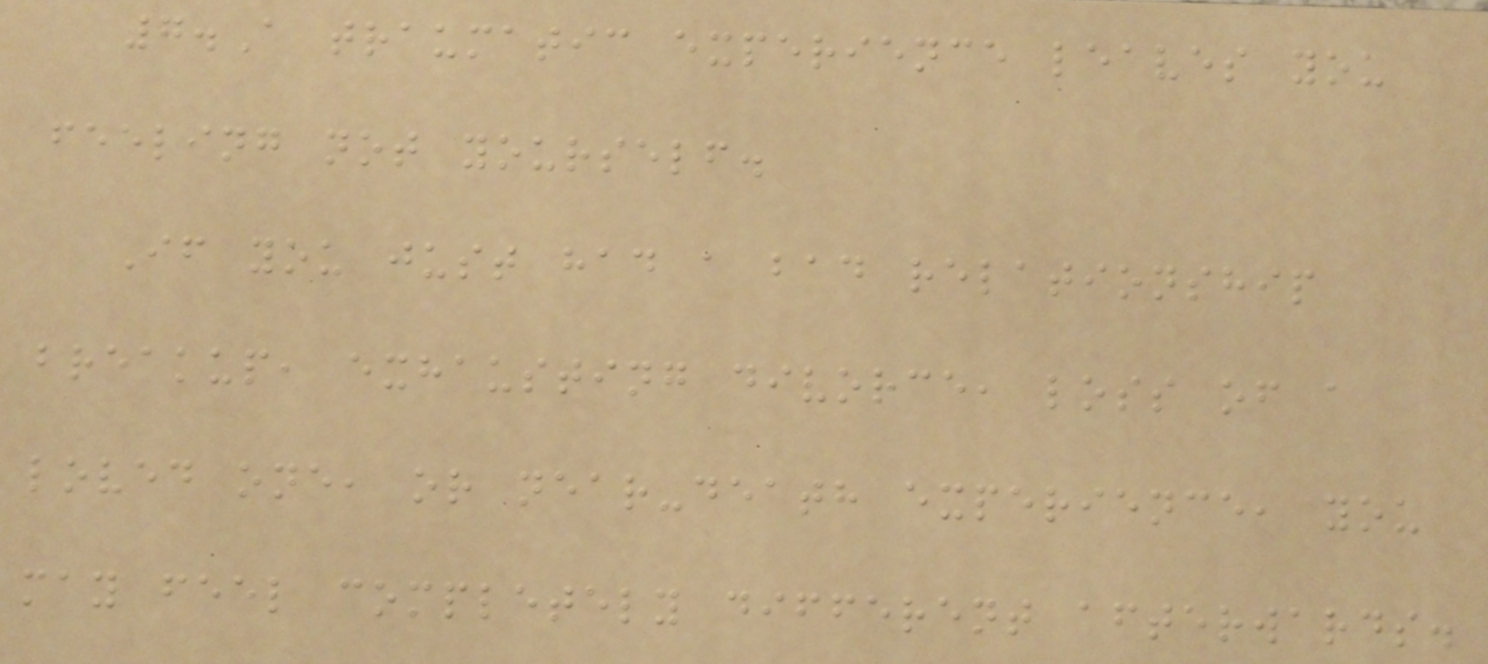7.A traumatic experience leaves you
feeling not yourself.
If you just had a bad relationship
breakup, exhausting divorce, loss of a
loved one, or near-death experience, you
may feel completely different afterwards.
